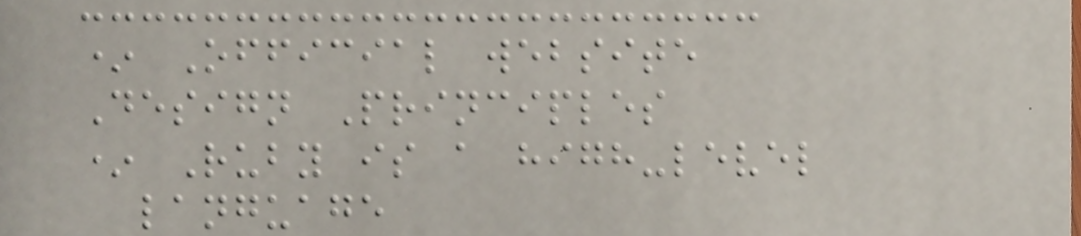* Official website
Design Principles
* Ruby is a high-level
language
